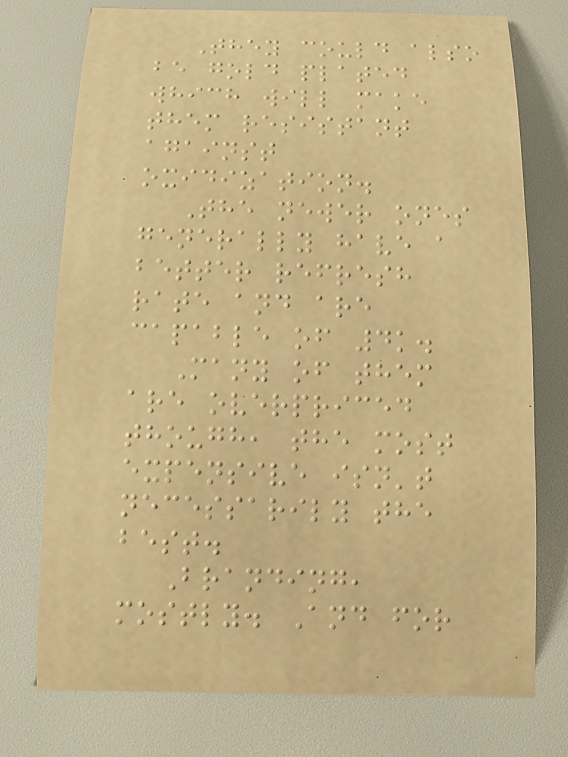They could also
be gold plated
which will make
them resistant
against
oxidization.
The newer ones
generally have a
better refresh
rate and are
capable of 4k.
Many of them
are overpriced
though, the most
expensive isn't
necessarily the
best.
Branding,
mostly. And for
